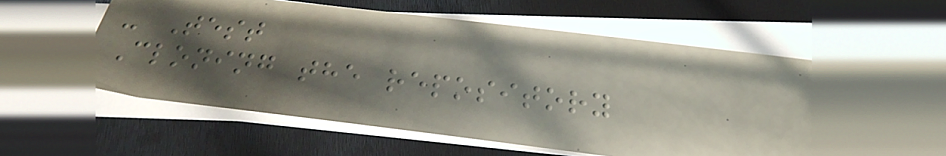- Test
Cloning the repository
